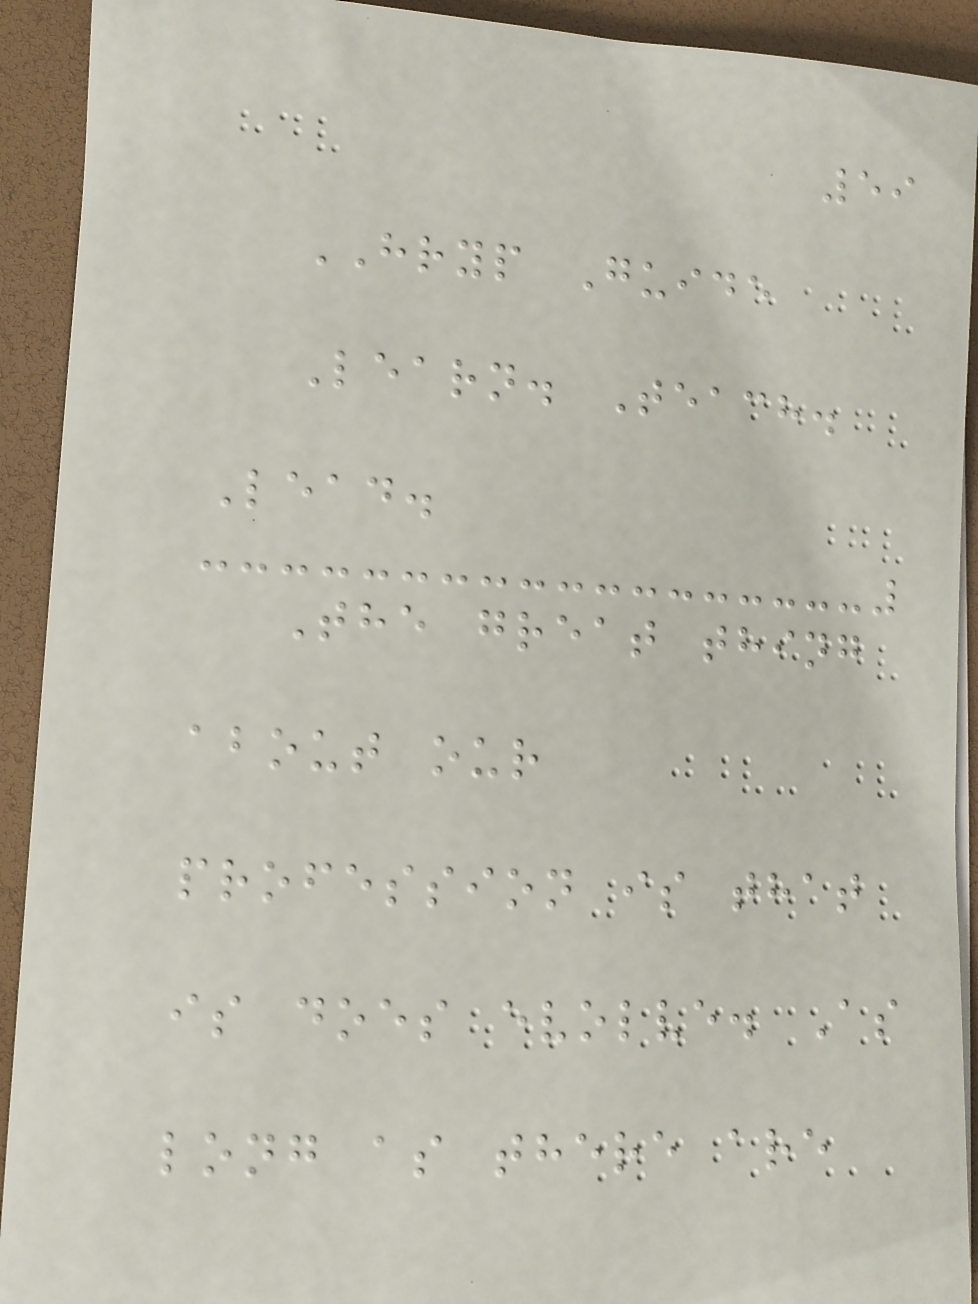59
HRYP Guide
Learn. Teach.
Lead.
The great thing
about our
profession is that
is does evolve. As
long as there are
